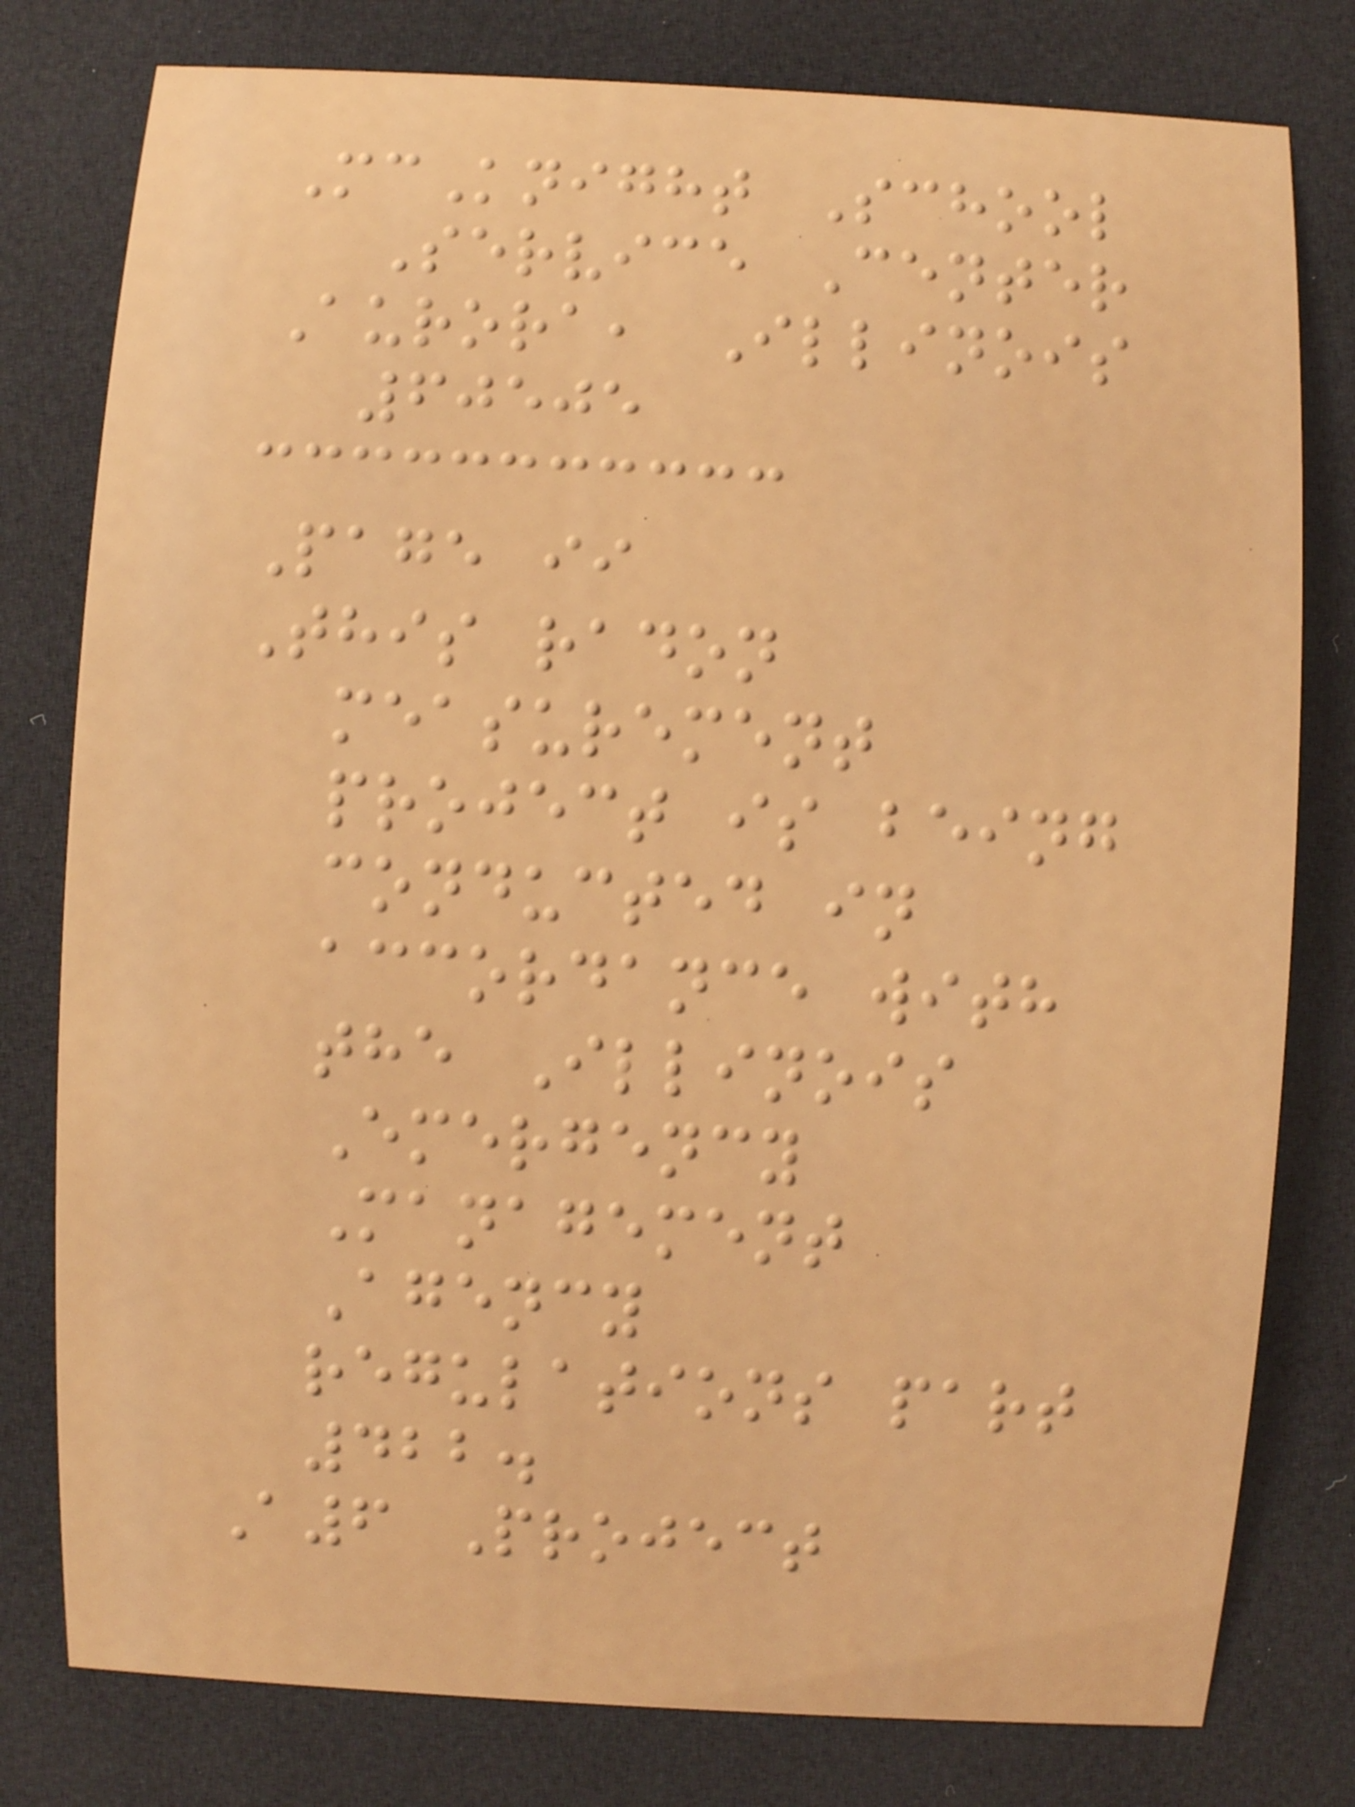McKnight School
Service Center
Aurora, Illinois
60505
Page ii
This radon
measurement
project is being
conducted in
accordance with
the Illinois
Emergency
Management
Agency
regulations part
422.
A6 Project
